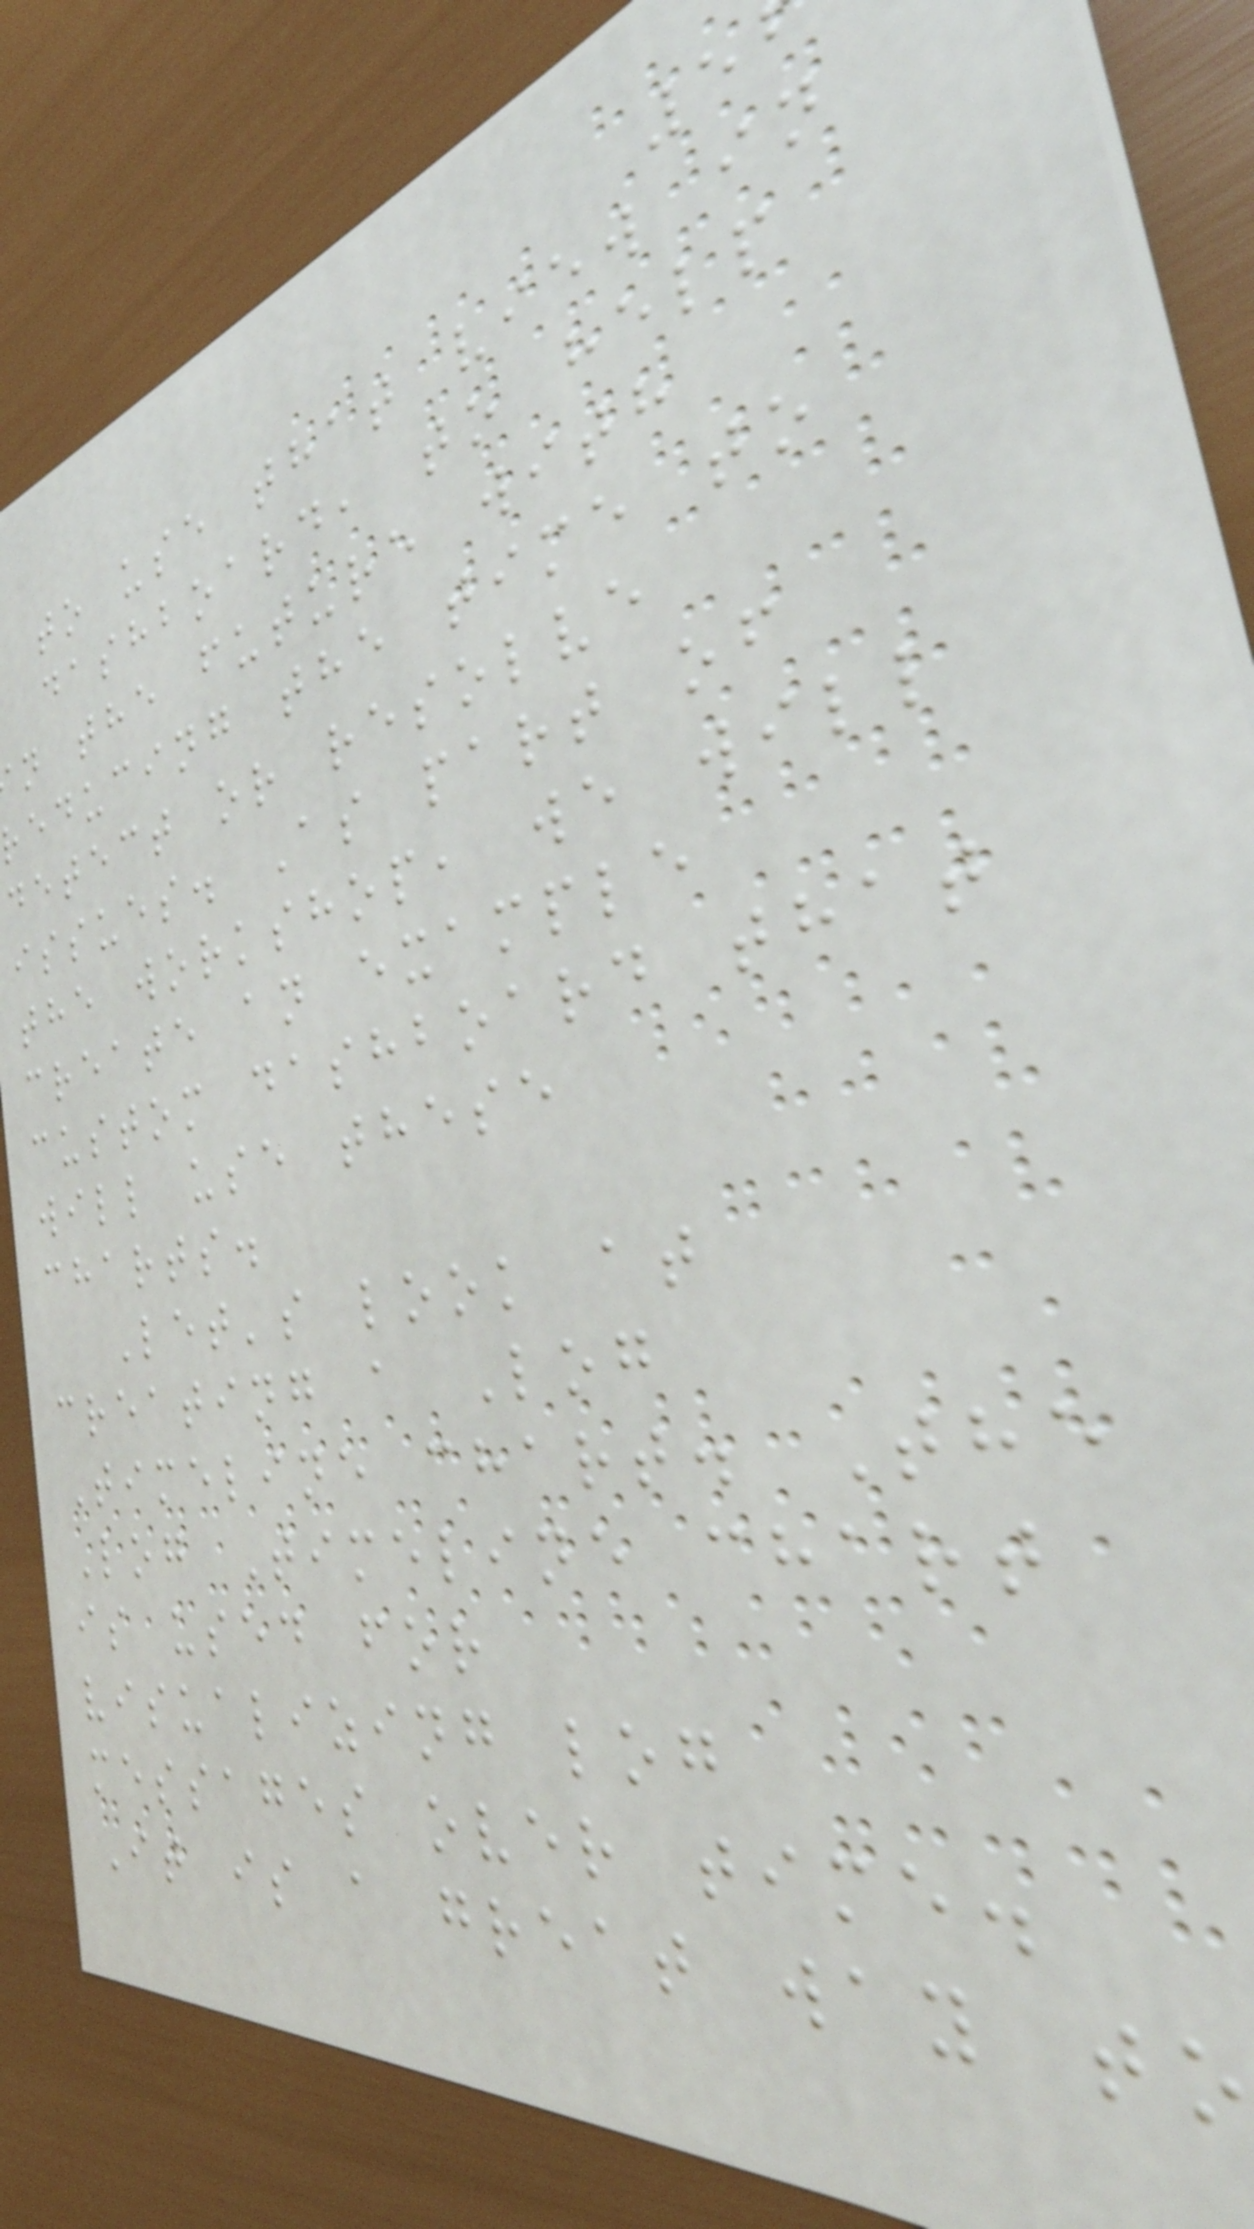to use that view in
dashboard, to help
n the future with
reducing the time to
detect or resolve
issues. As part of
the workshop, we will
create an example
custom dashboard that
will use these
charts.
Let's look at
creating a Log
Timeline chart. The
Log Timeline chart
is used for
visualizing log
messages over time.
It is a great way to
